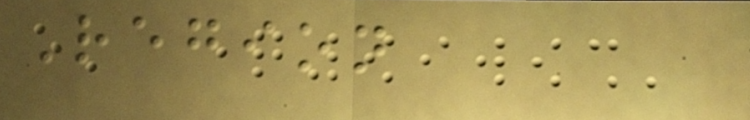Region
